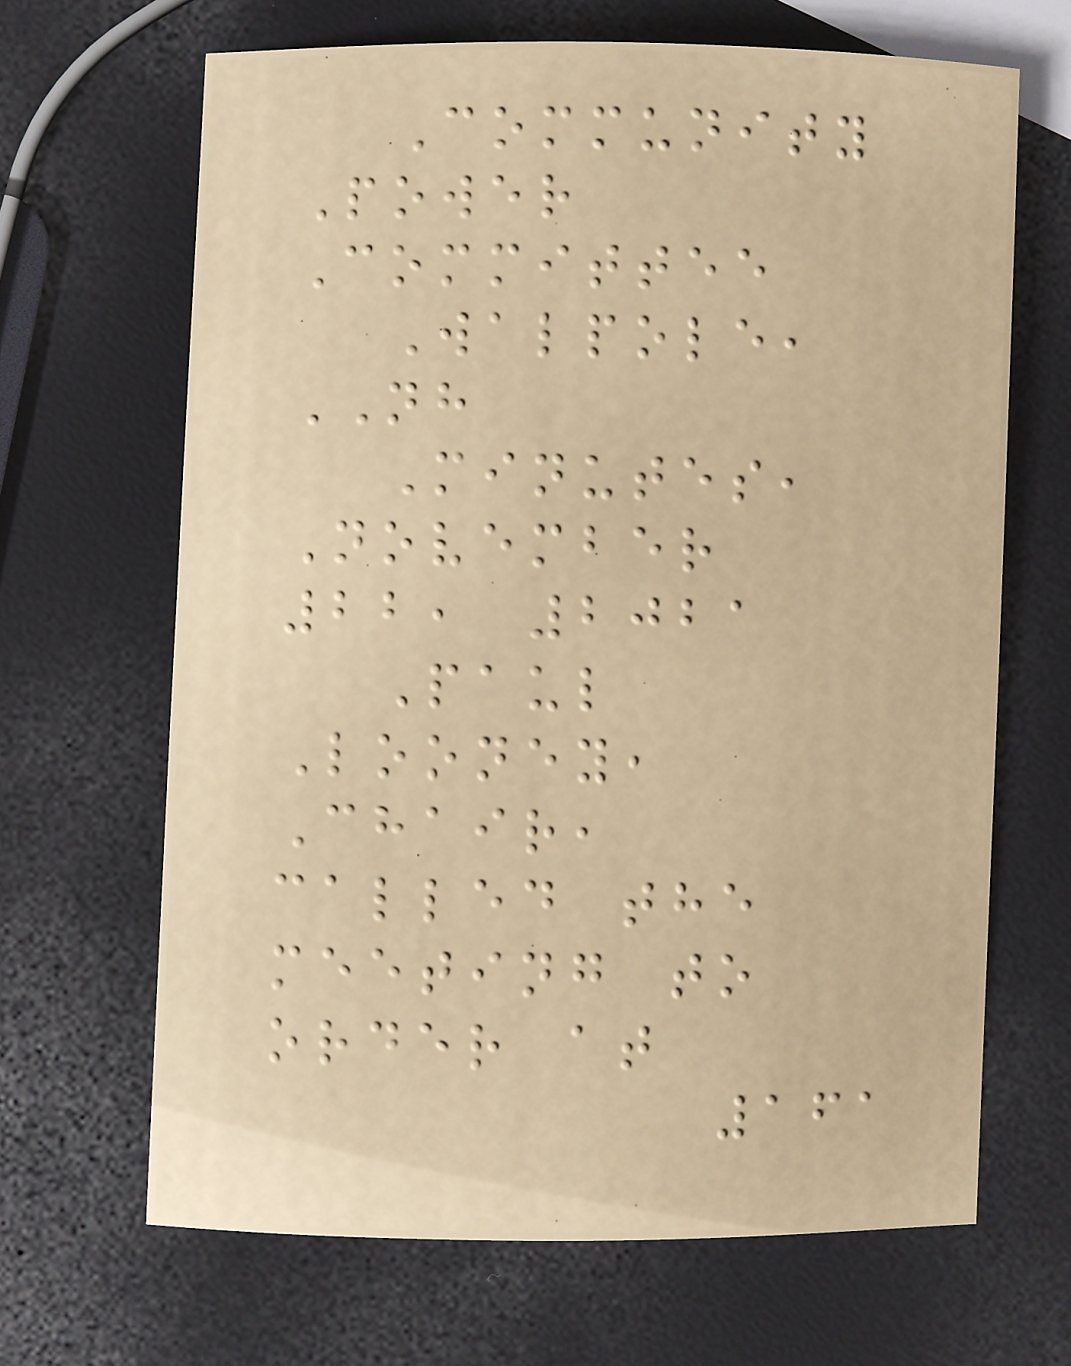Community
Power
Committee
Walpole,
NH
Minutes,
November
22, 2021
Paul
Looney,
Chair,
called the
meeting to
order at
161
